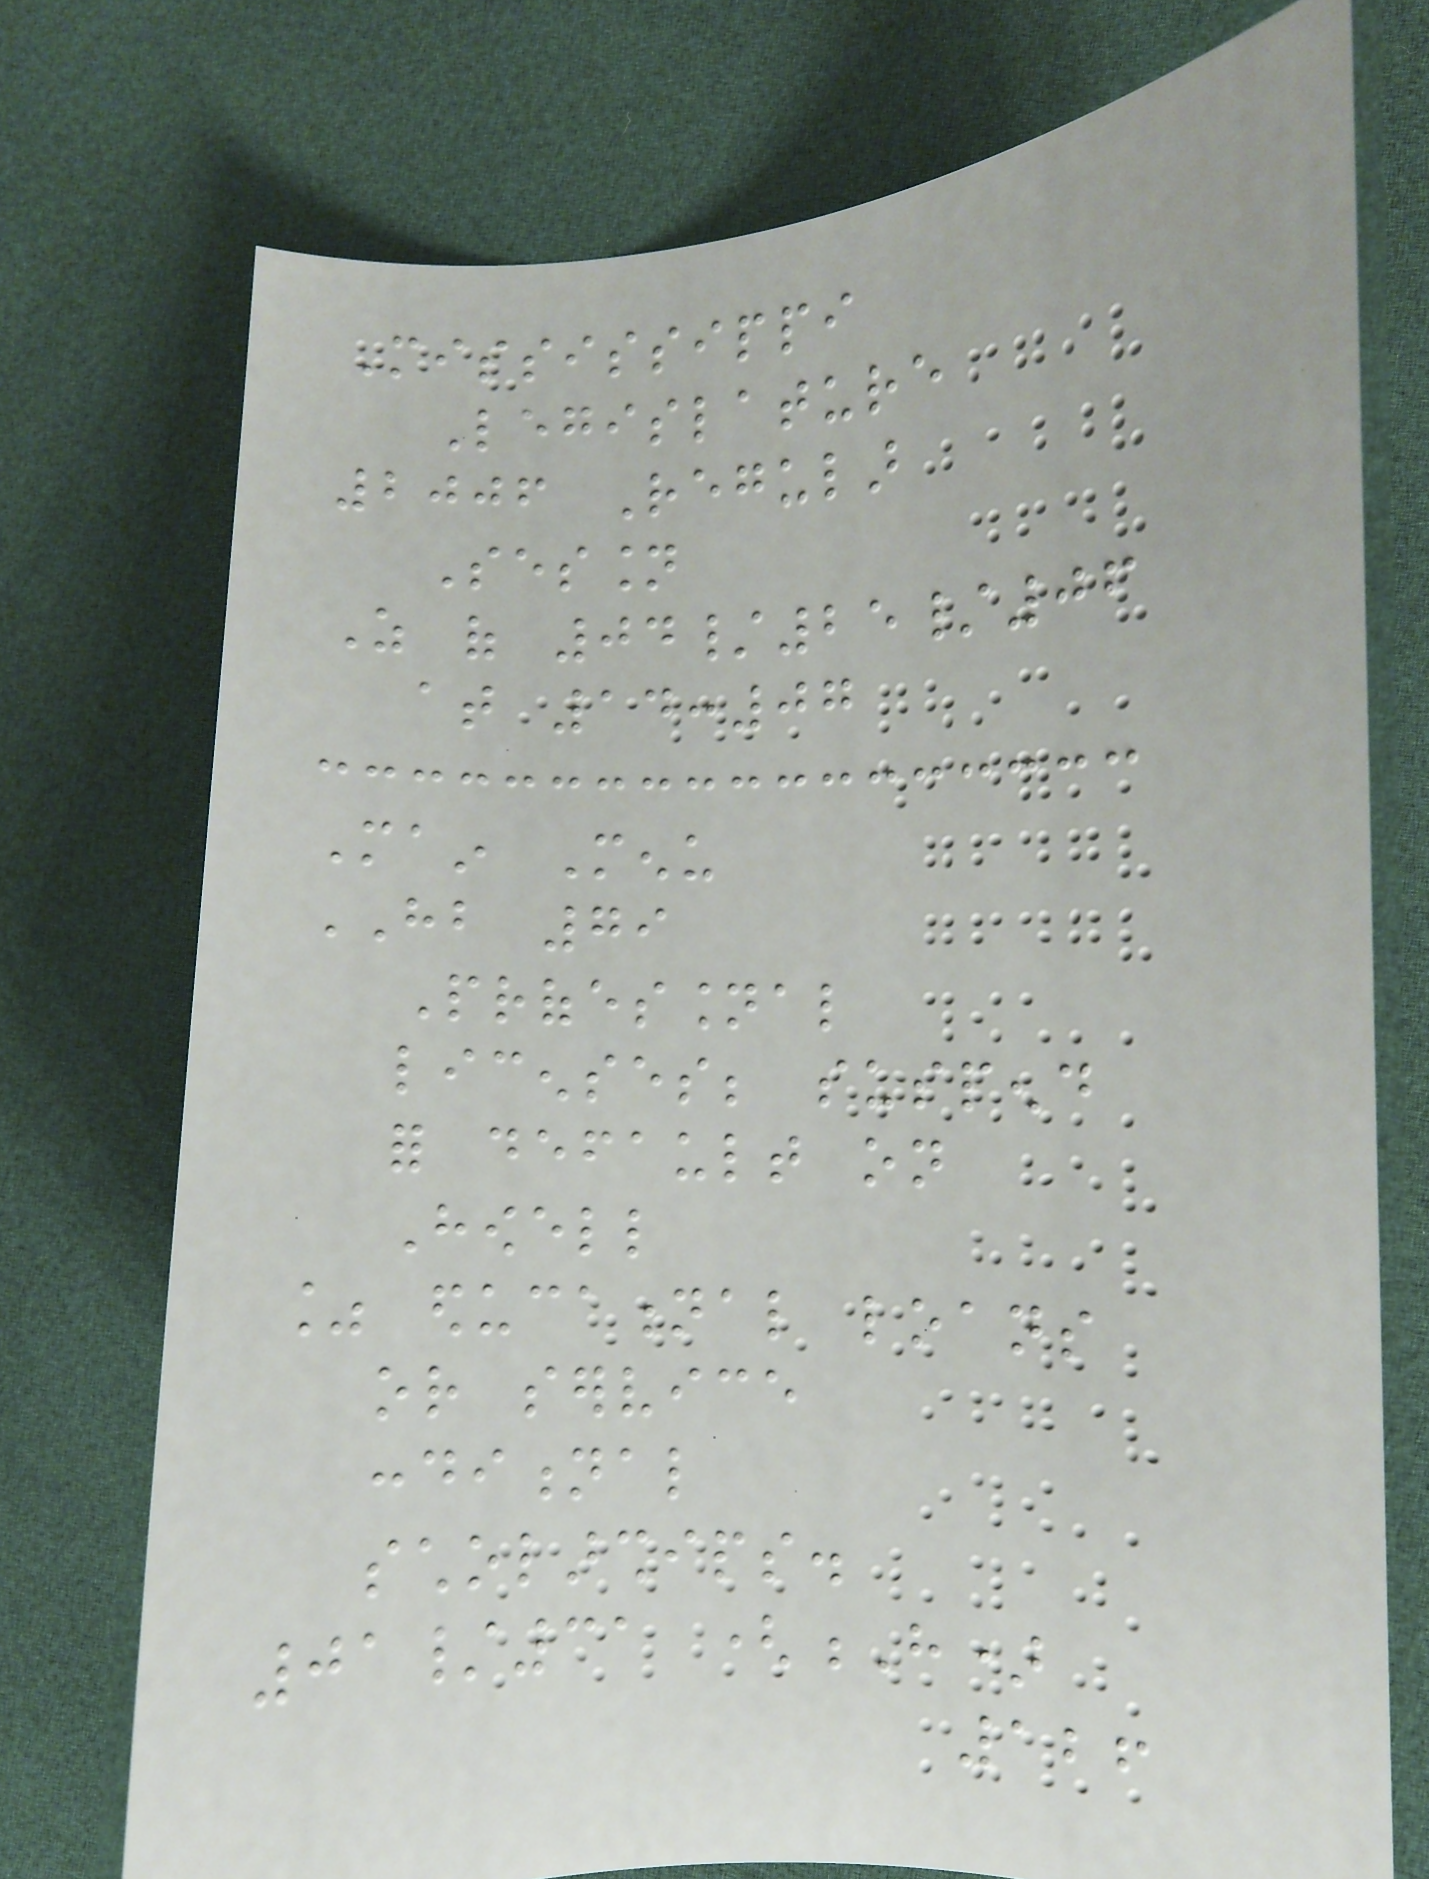Mississippi
Legislature
2006 Regular
Session
As of 04/25/06
at 14:07
Main Menu
HB 79
Professional
licenses; suspend
for default on
Howell
% educational loans
or service
conditional
scholarships.
01/31 (H)
126
